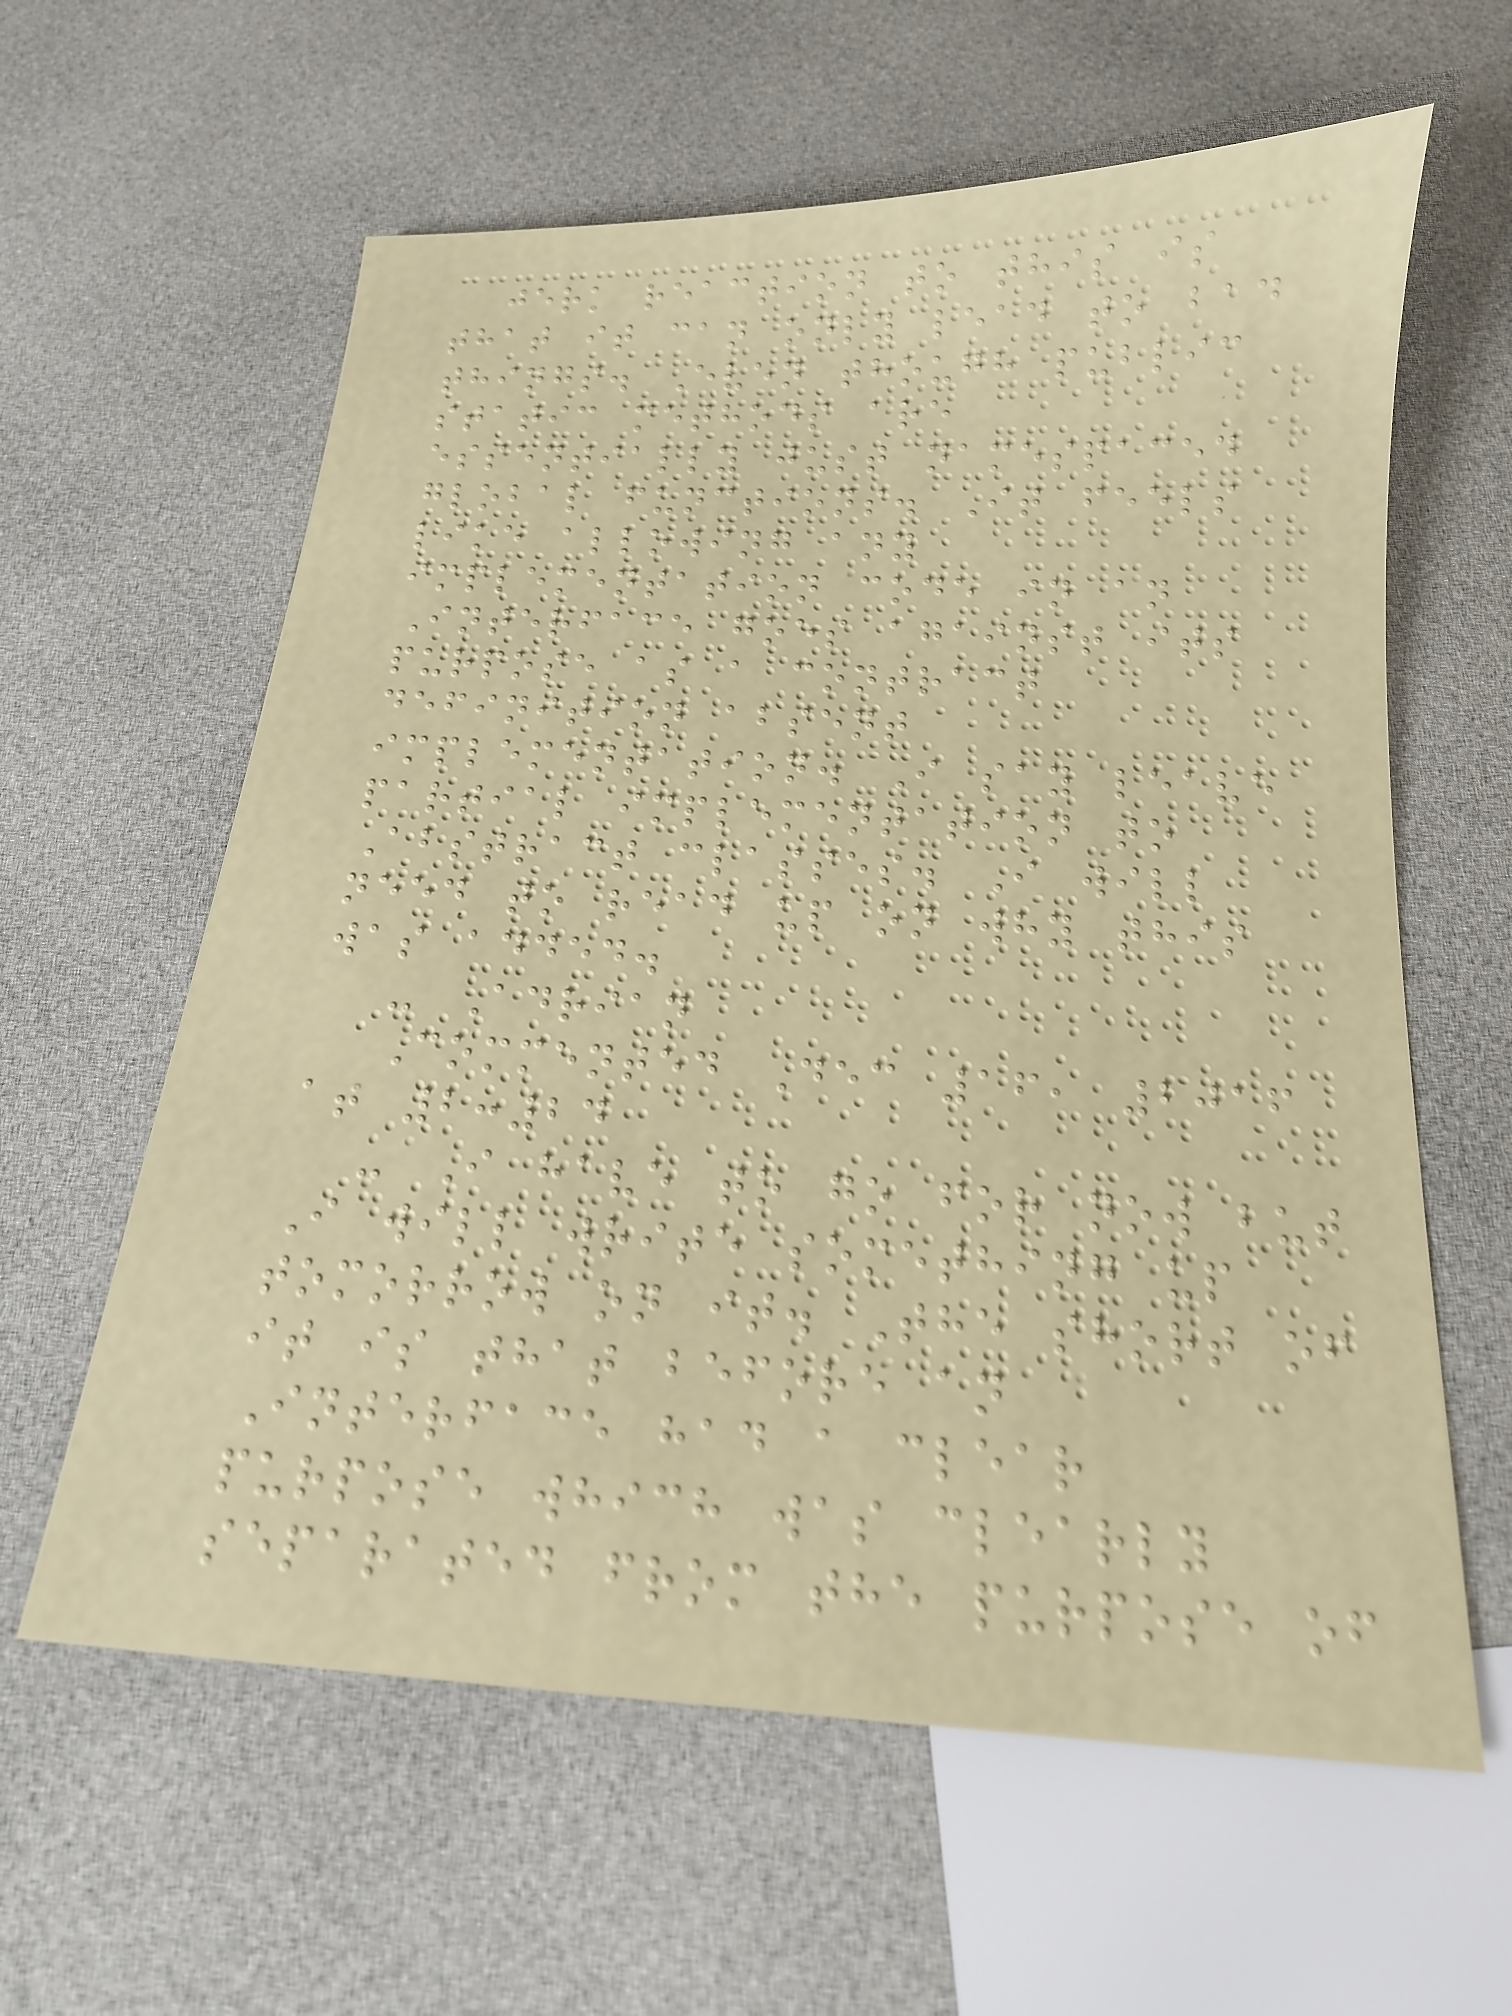jerk reaction to this is
that it can only lead to bad
things. Even though public
static methods are
essentially just namespaced
global functions. It feels
like allowing any
implementation code in an
Interface goes against its
purpose as a contract
definition absent
implementation. I say leave
partial implementation to
Abstract classes. I will
need to read up on why this
was added.
- Adrian
Commented Dec 16, 2016
at 2:24
- I have to go for now but
I will write something up
tomorrow on it. The short of
it is that before an
Interface had a clear
purpose which was clearly
separated from the purpose of
